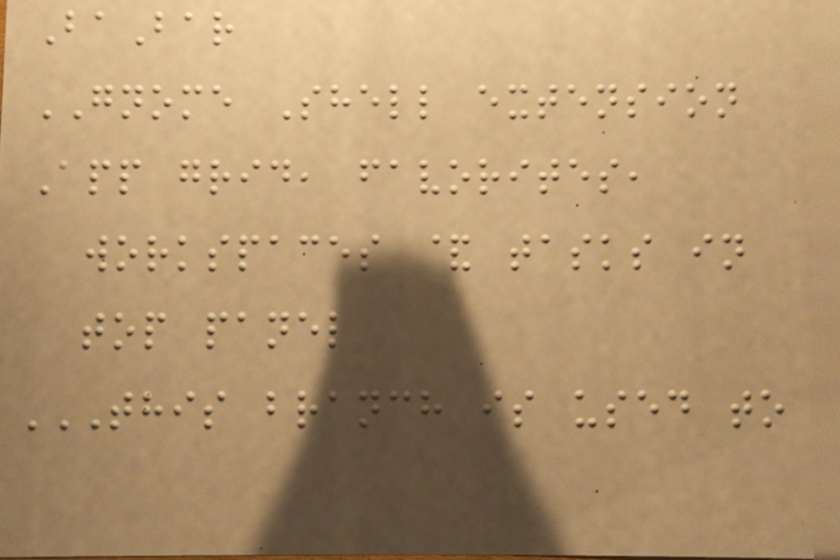BaBar
GNOME Shell extension
App grid, favorites,
workspaces & tasks in
top panel
THIS BRANCH IS USED TO
